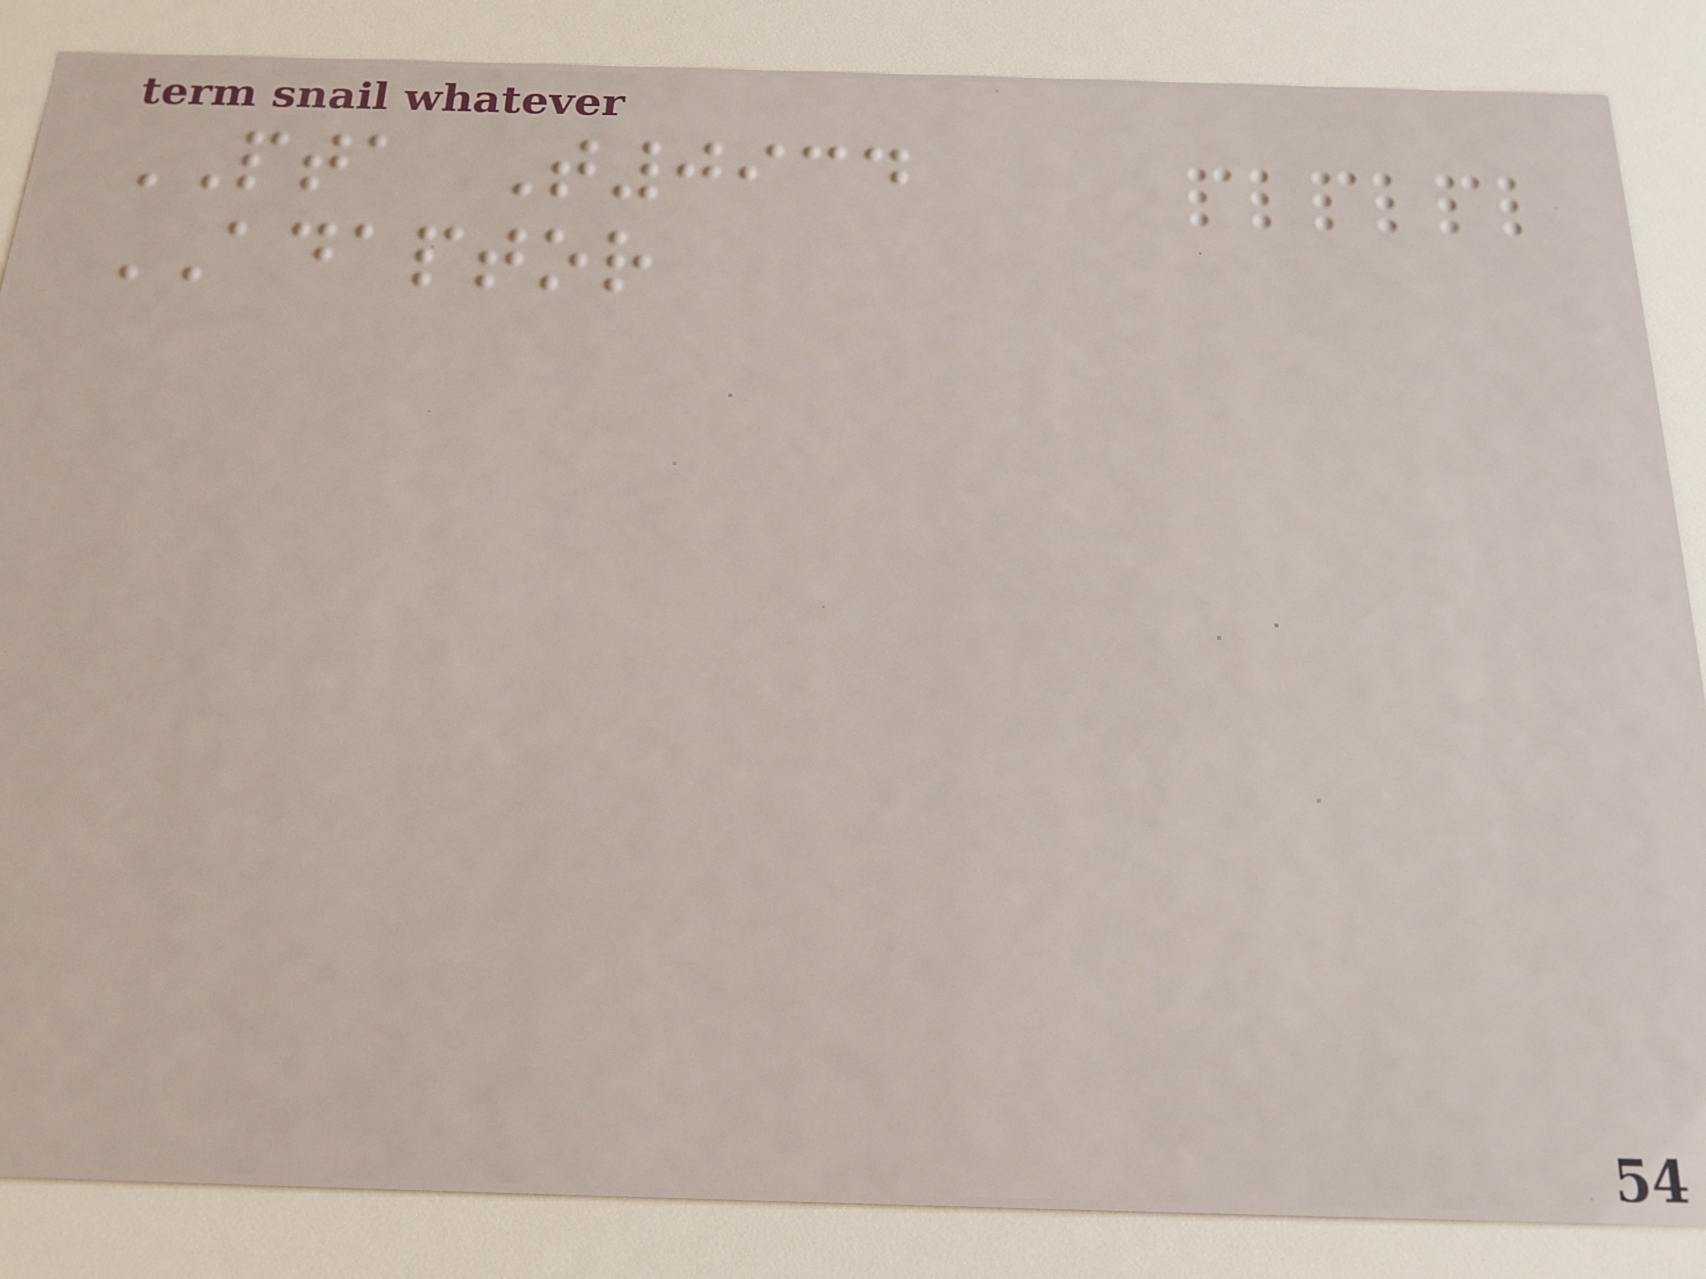PTA T0934
ADAPTOR
